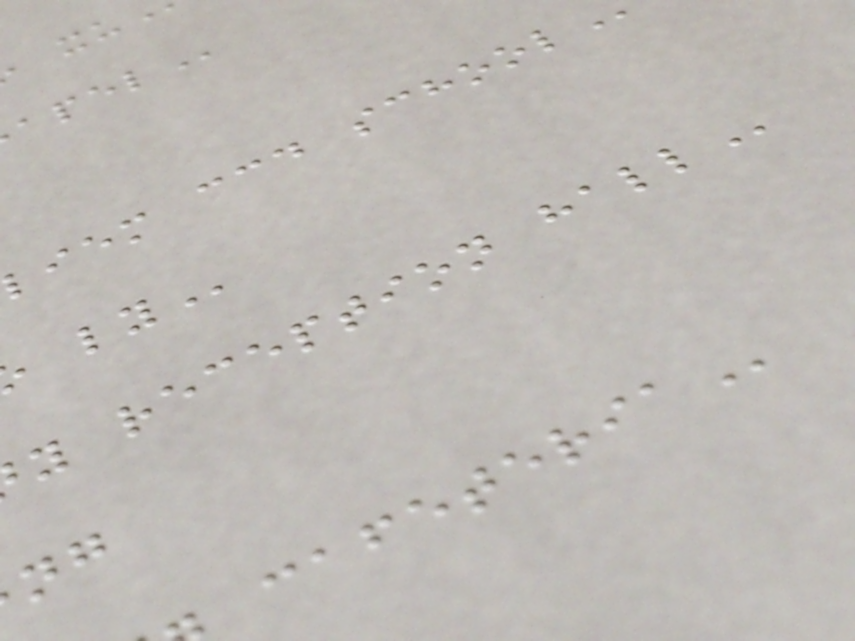liem ccd
y reception
